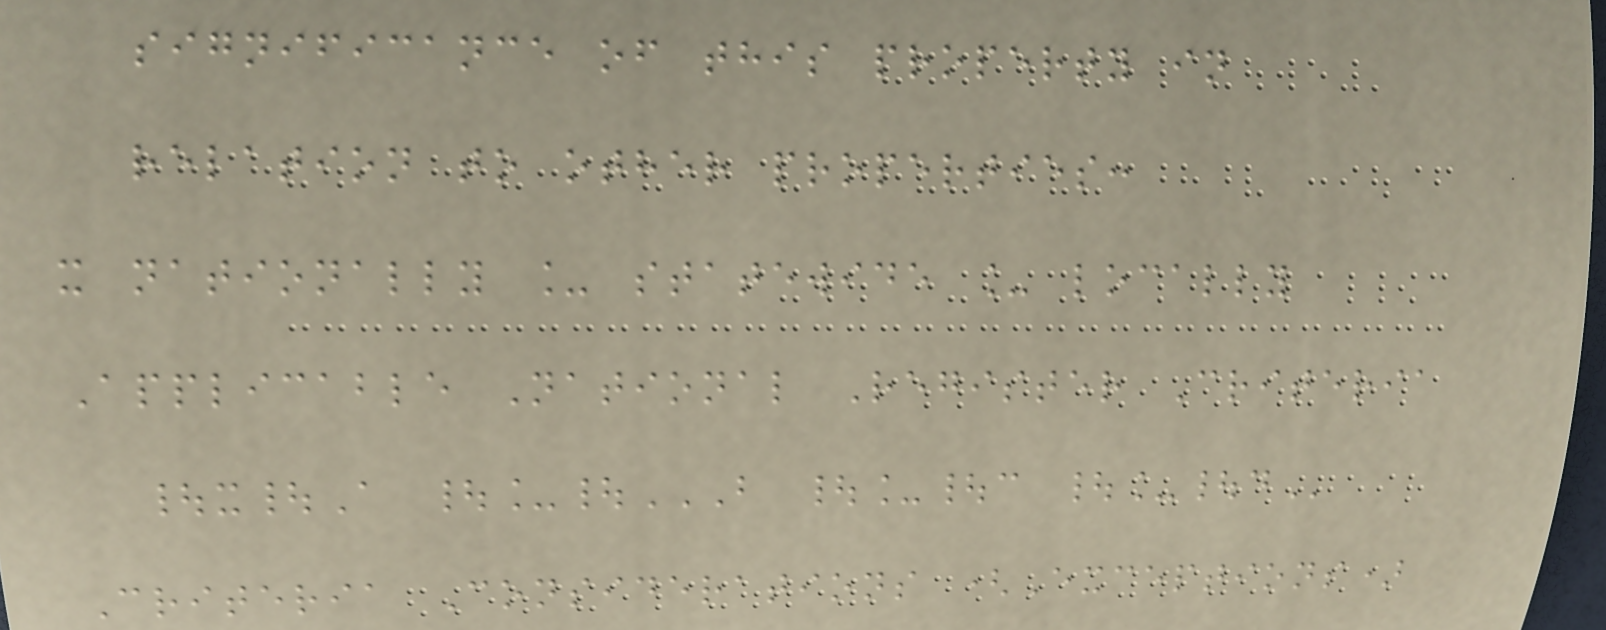significance of this property in
relation to other properties:
x nationally _ statewide _ locally
Applicable National Register Criteria
|x|A |_|B |_|C |_|D
Criteria Considerations (Exceptions)
